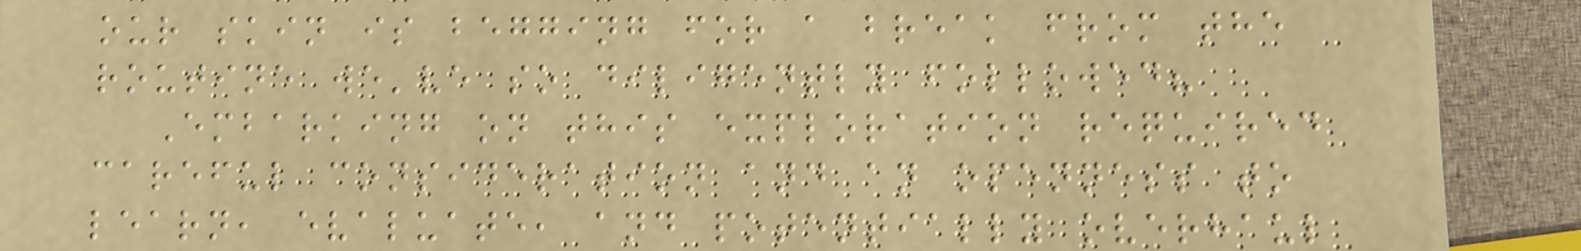our skin is begging for a break from the
routine we've so diligently followed?
Embarking on this exploration required
careful consideration and an openness to
learn, evaluate, and potentially overhaul
